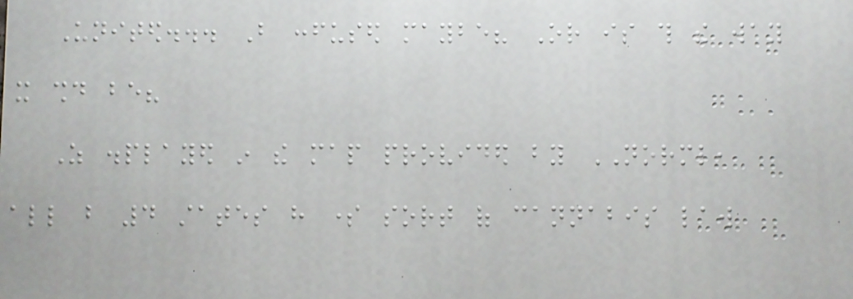United... But confused maybe? Or is this the way
it should be?
As displayed in the map provided by NORML,
all but 4 states have some sort of cannabis law
